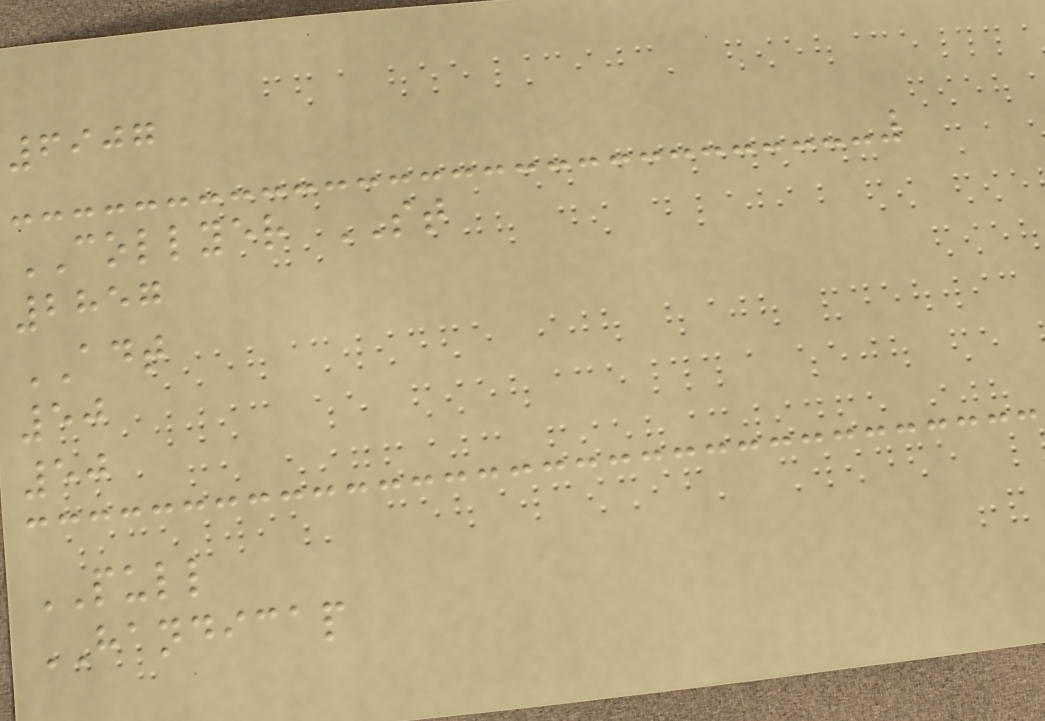6907
COLLYER ST
2857
ADT
50
50
PULL
HANDICAP
